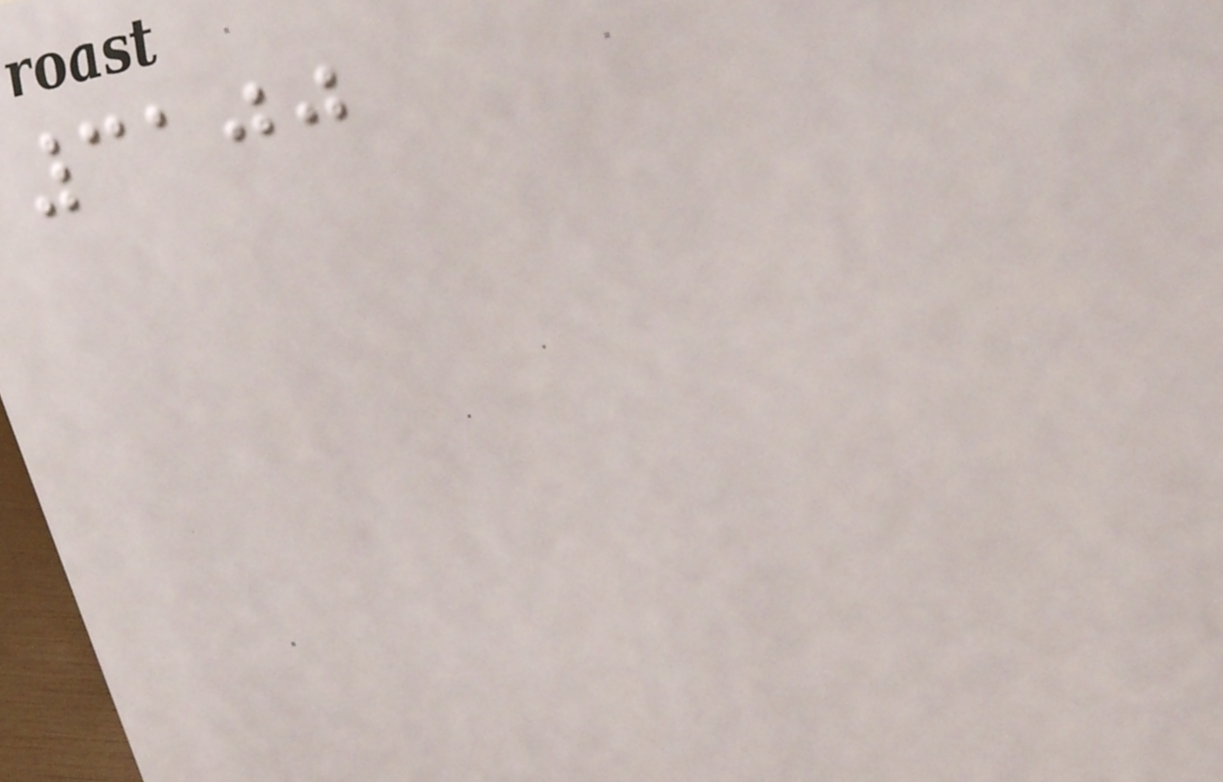3100
